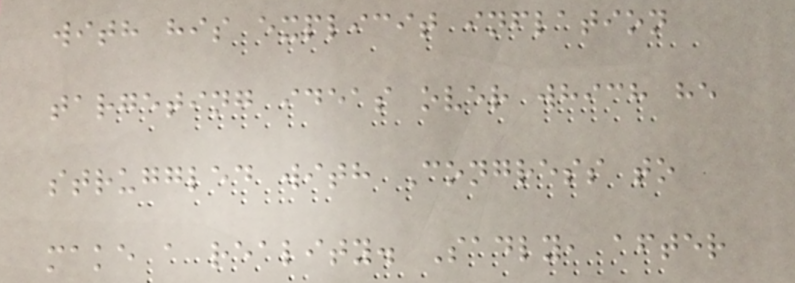with his explicit inflation
targeting ideas over which he
struggled with Congress to
make a reality. Sadly, after
